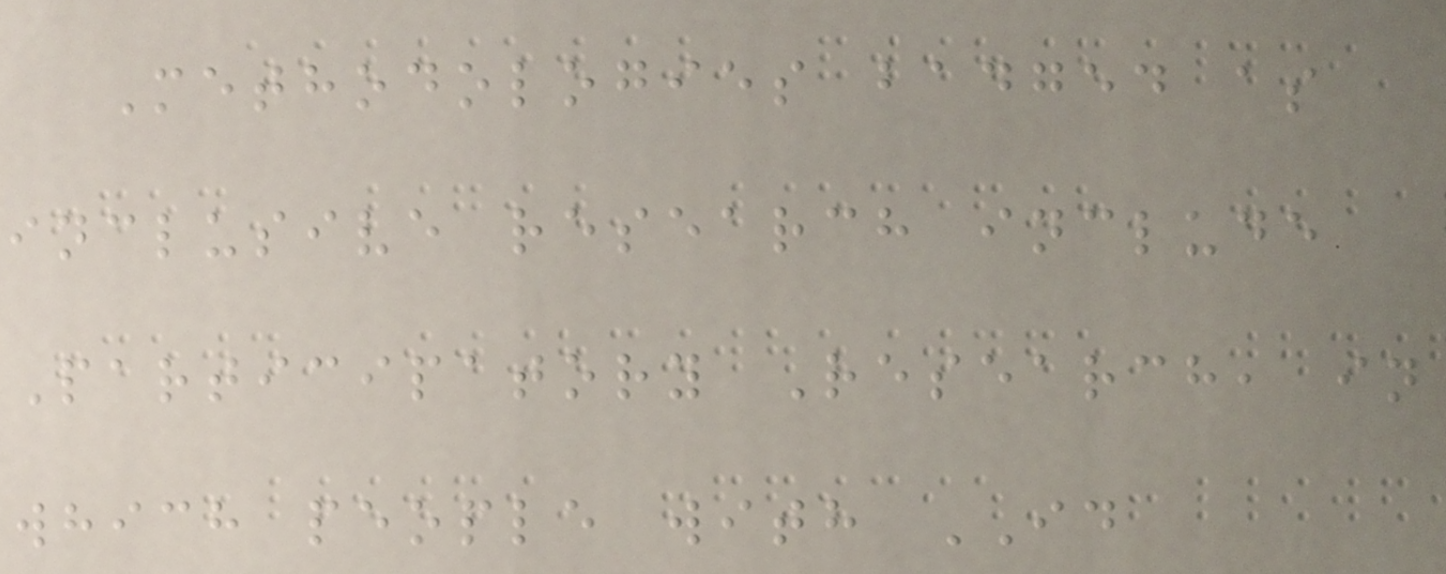Methodologies badged as
inclusive research include
Participatory Research, in
which people with ID
